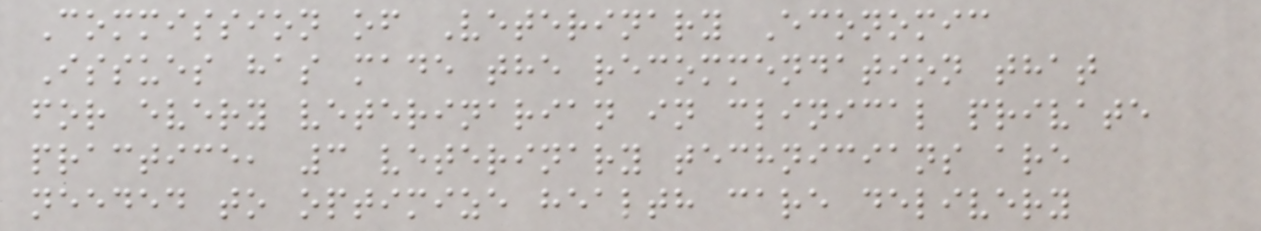Commission of Veterinary Economic
Issues has made the recommendation that
for every veterinarian in clinical private
practice, 3 veterinary technicians are
needed to optimize health care delivery
